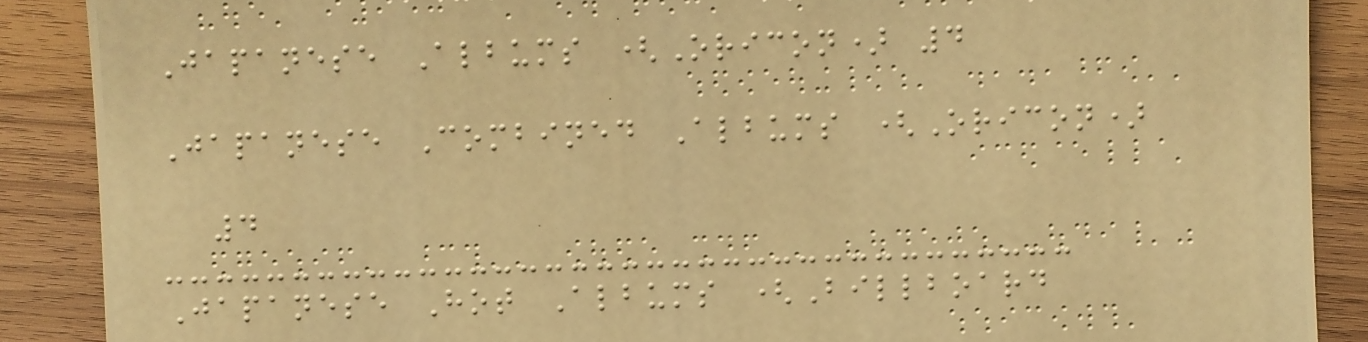Japanese Albums (Oricon) 4
Japanese Combined Albums (Oricon)
4
Japanese Hot Albums (Billboard
